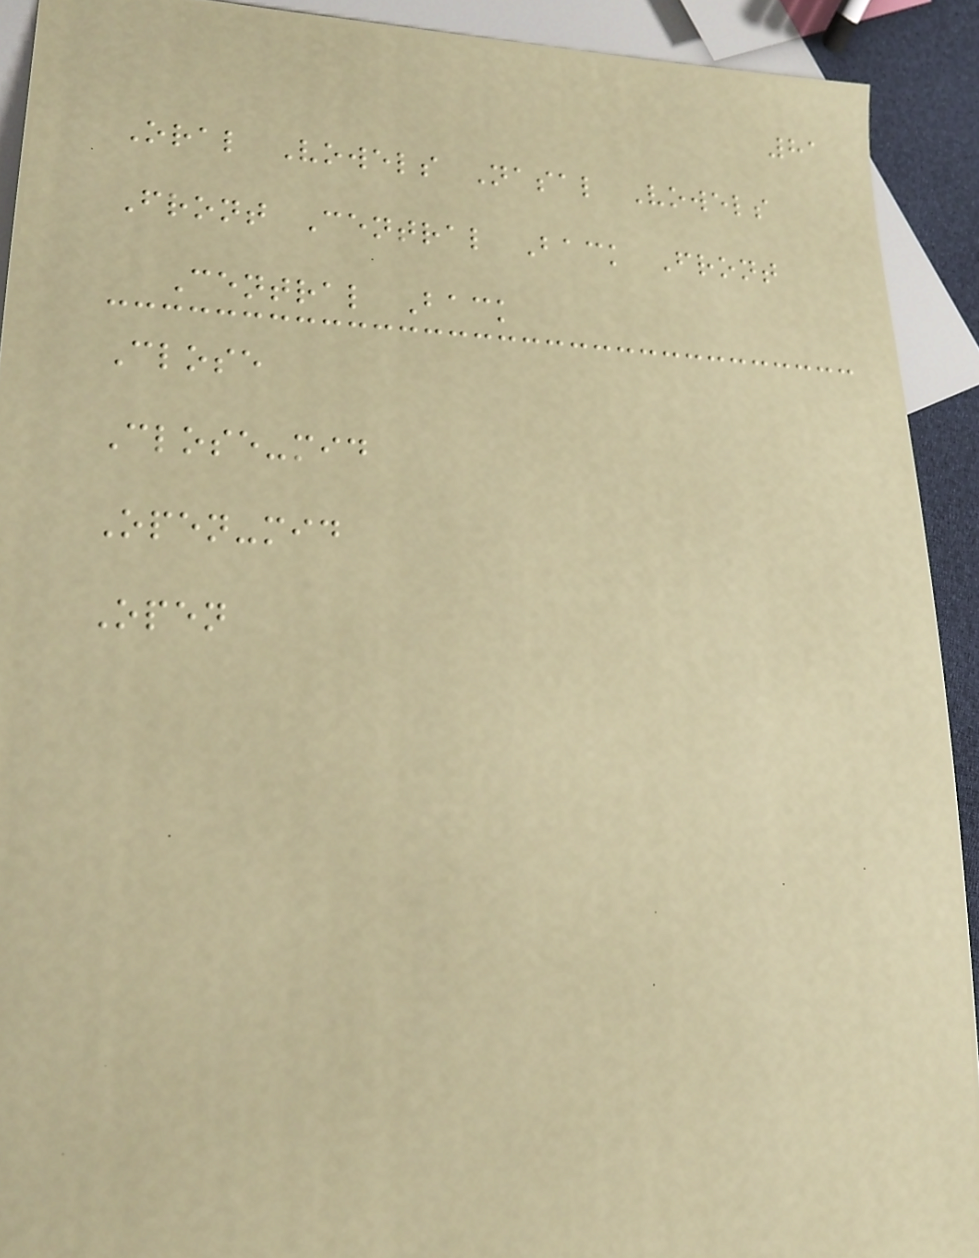81
Oral Vowels Nasal Vowels
Front Central Back Front
Central Back
Close
Close-mid
Open-mid
Open
